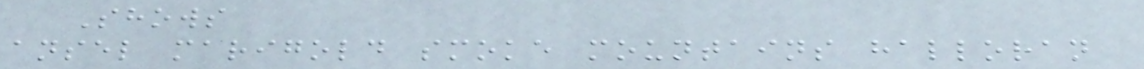Shows
ansel marigold smoke mountains halloran
